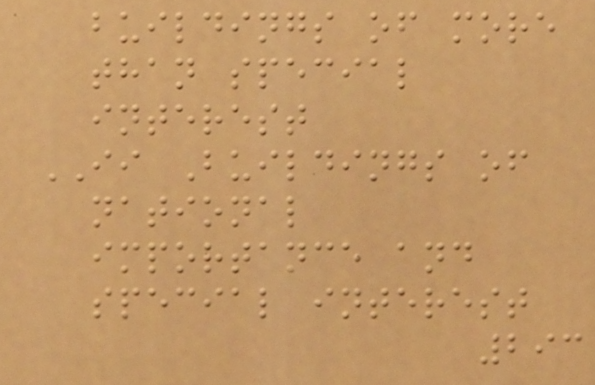buildings of more
than special
interest
II Buildings of
national
importance and
special interest
293
